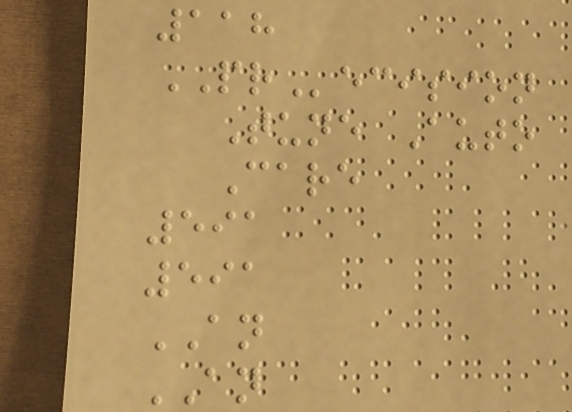118
PRecision
Tune Auto
Care
591
591
AN
AN
